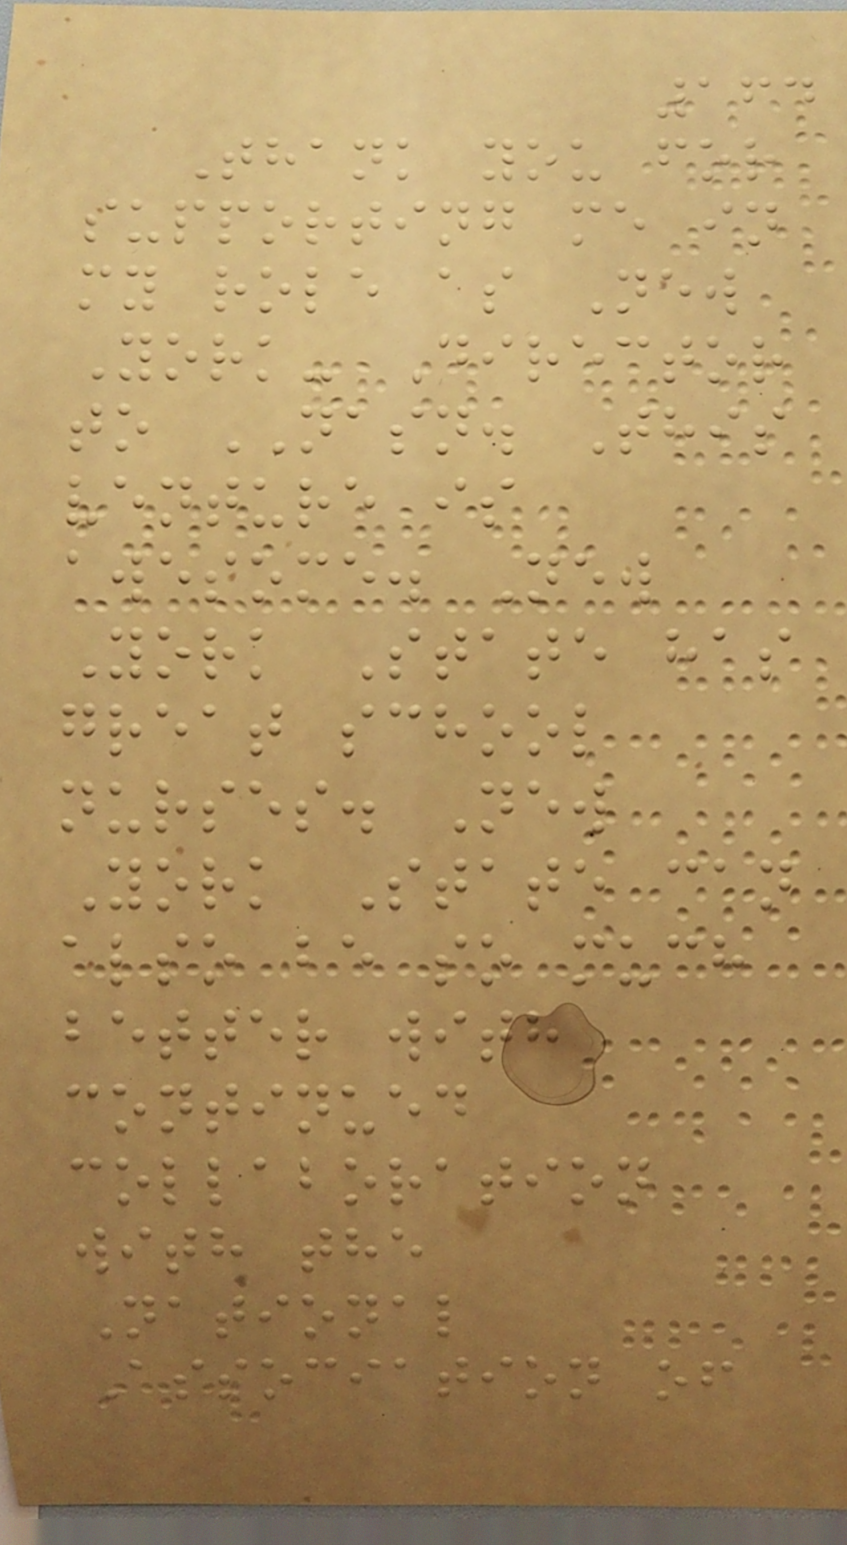164
Thank you for
supporting me in
my role as New
York- Director
to NASN. This
venture is
awesome. New
York State has
great school
nurses. New
York State can
also be so much
better with
continued
collaboration
with the
National
Association of
